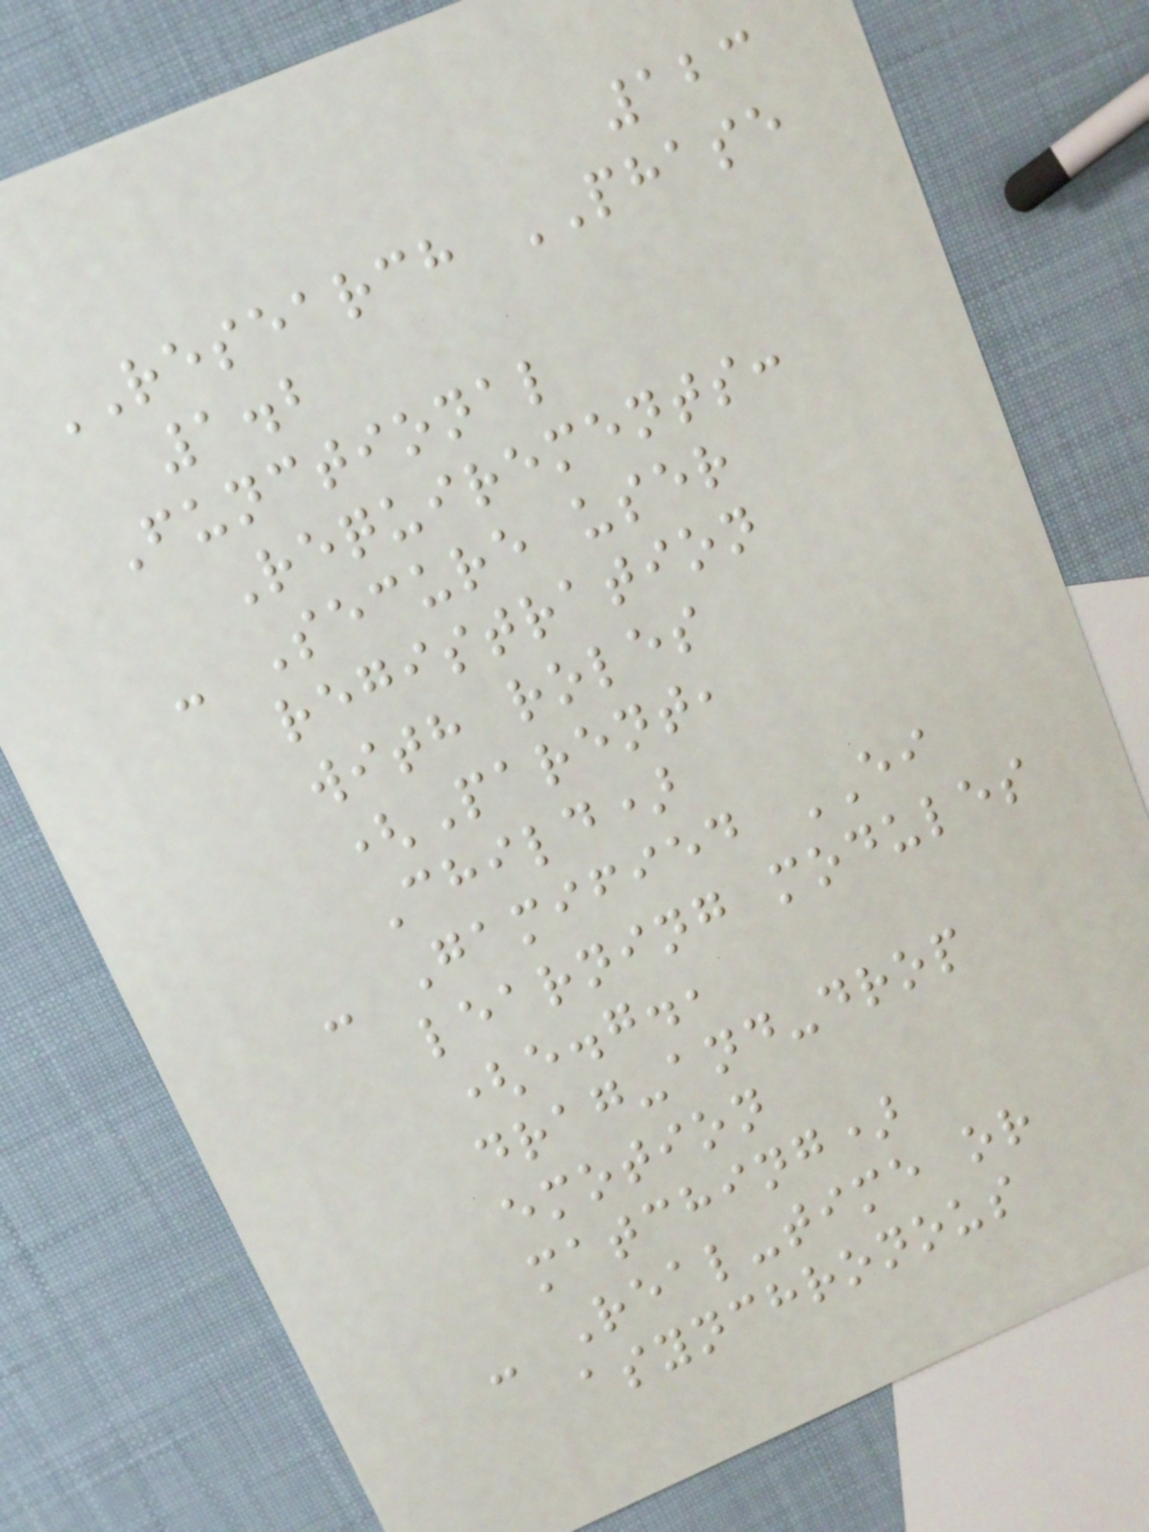123
RESEARCH PHASE
1.2
Functional
Requirements:
- Secure user
registration
with roles
(Parent,
Child)
- Gamified EI
learning modules
(e.g.,
drag-and-drop
emotion
matching)
- Real-time or
asynchronous
